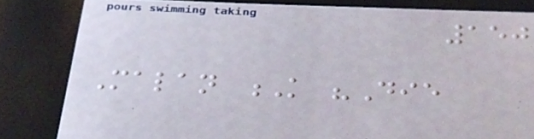150
Malan K "Die
